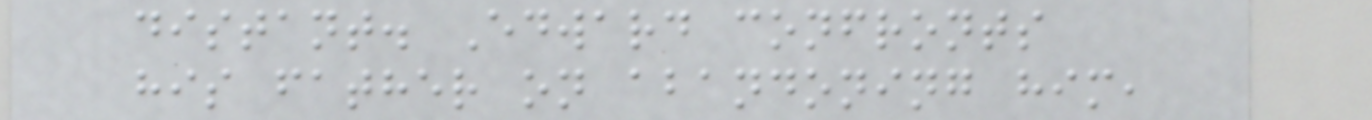distant. Edward confronts
his father on abandoning him,
